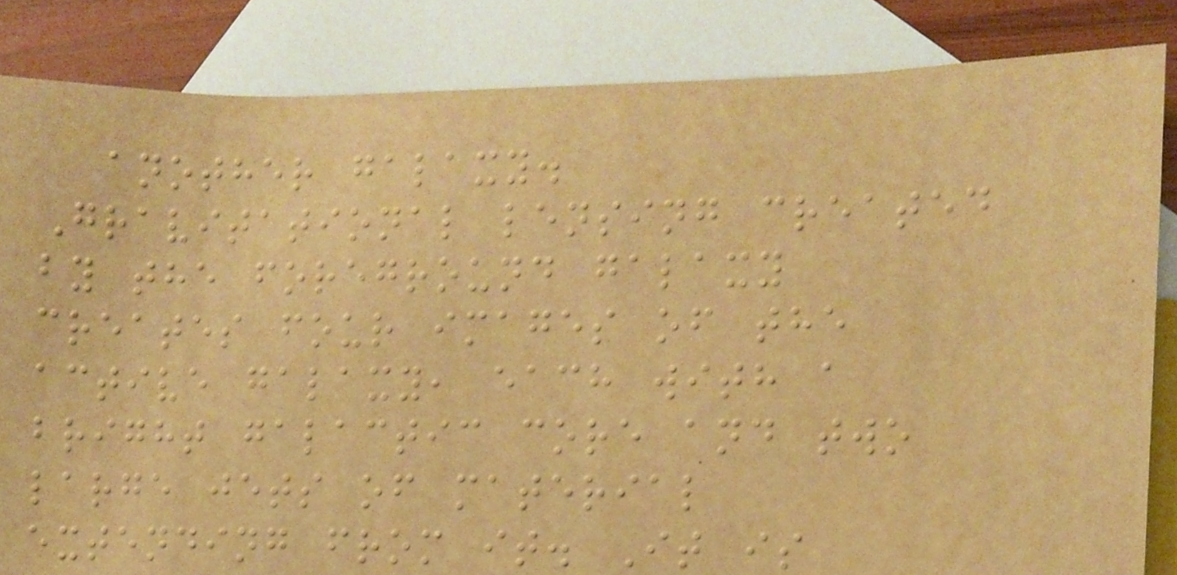another galaxy.
Gravitational lensing created
by the foreground galaxy
creates four images of the
active galaxy, each with a
bright galactic core and two
large jets of material
extending from it. It is
